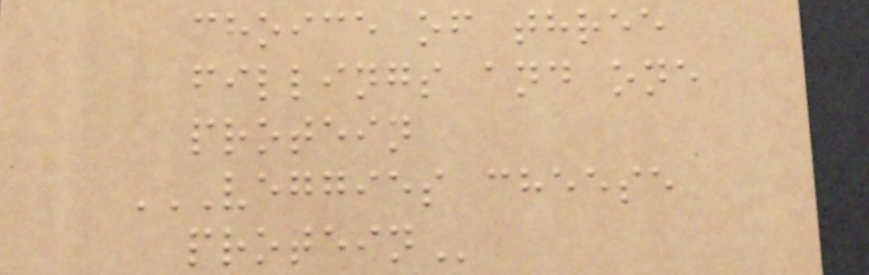choice of three
fillings and one
protein
VEGGIES CHEESE
PROTEIN
